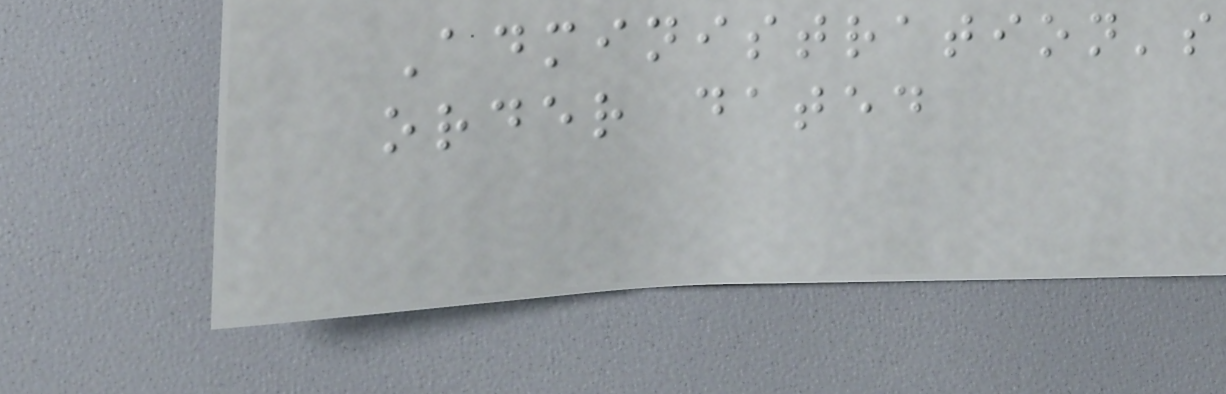Administration's
order dated
